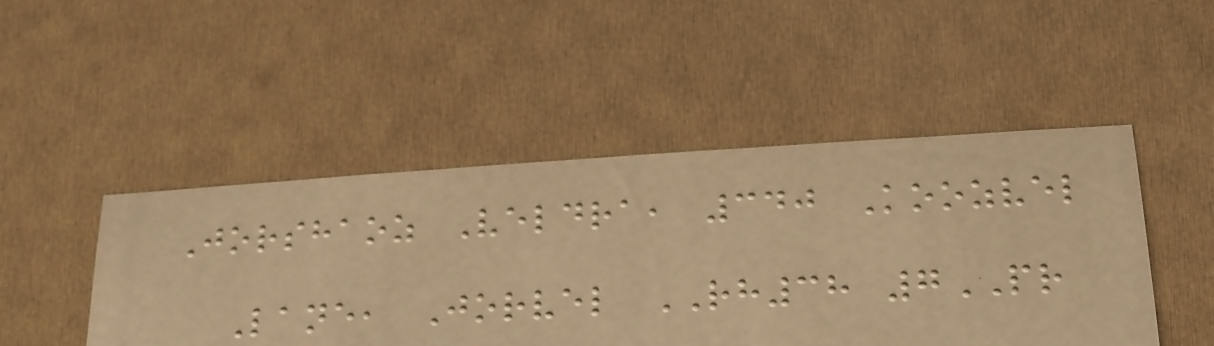Jorshaoz Veldra, 340 Koozvel
Lane, Jorvel RH38 7PR
